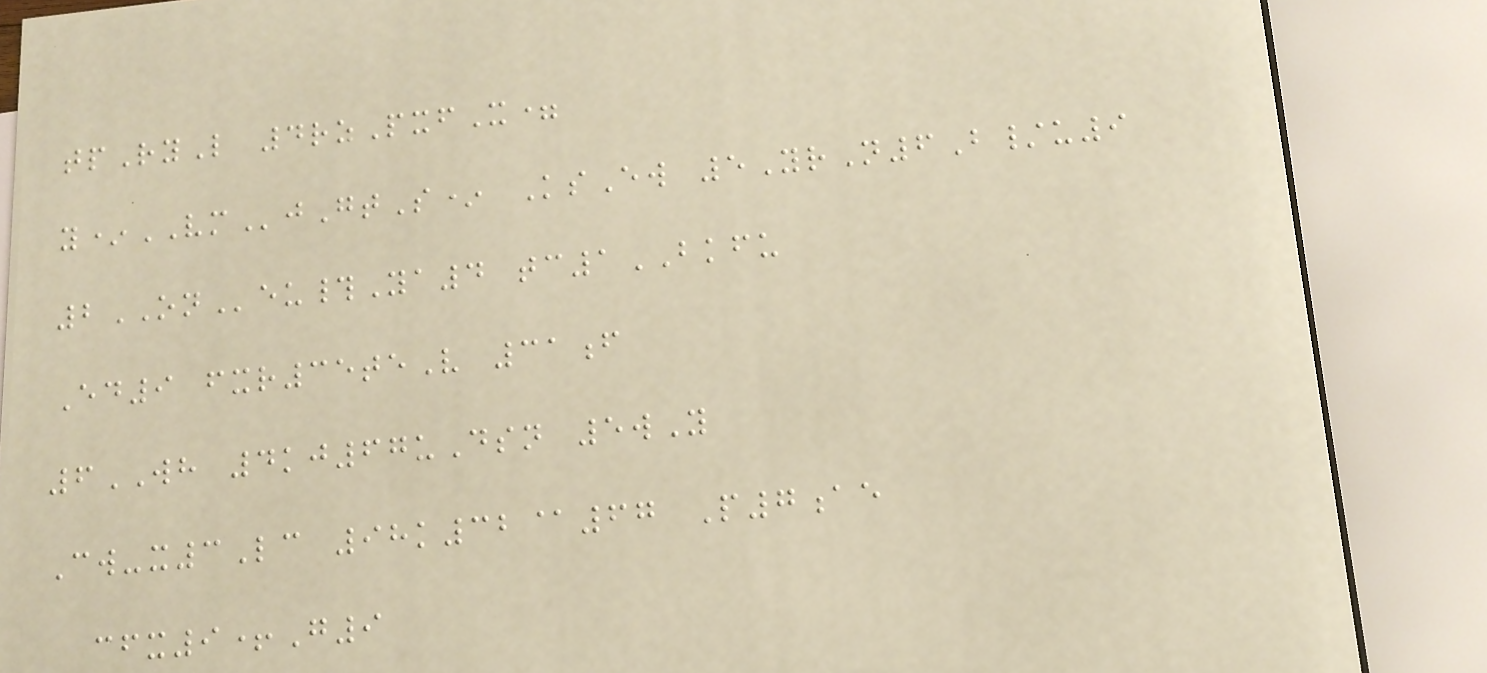tpRyL 4rzPxfX=
y*VMjGtS* KsEw 5YrN6B/u9
2ONeu#Ya4 tc1BKFU
Ed9 fxr35teV 31f
6WH 4kj67uDsn 5wY
Cw-x3Lc 98k32@67 P7ae
cfx9+G9
